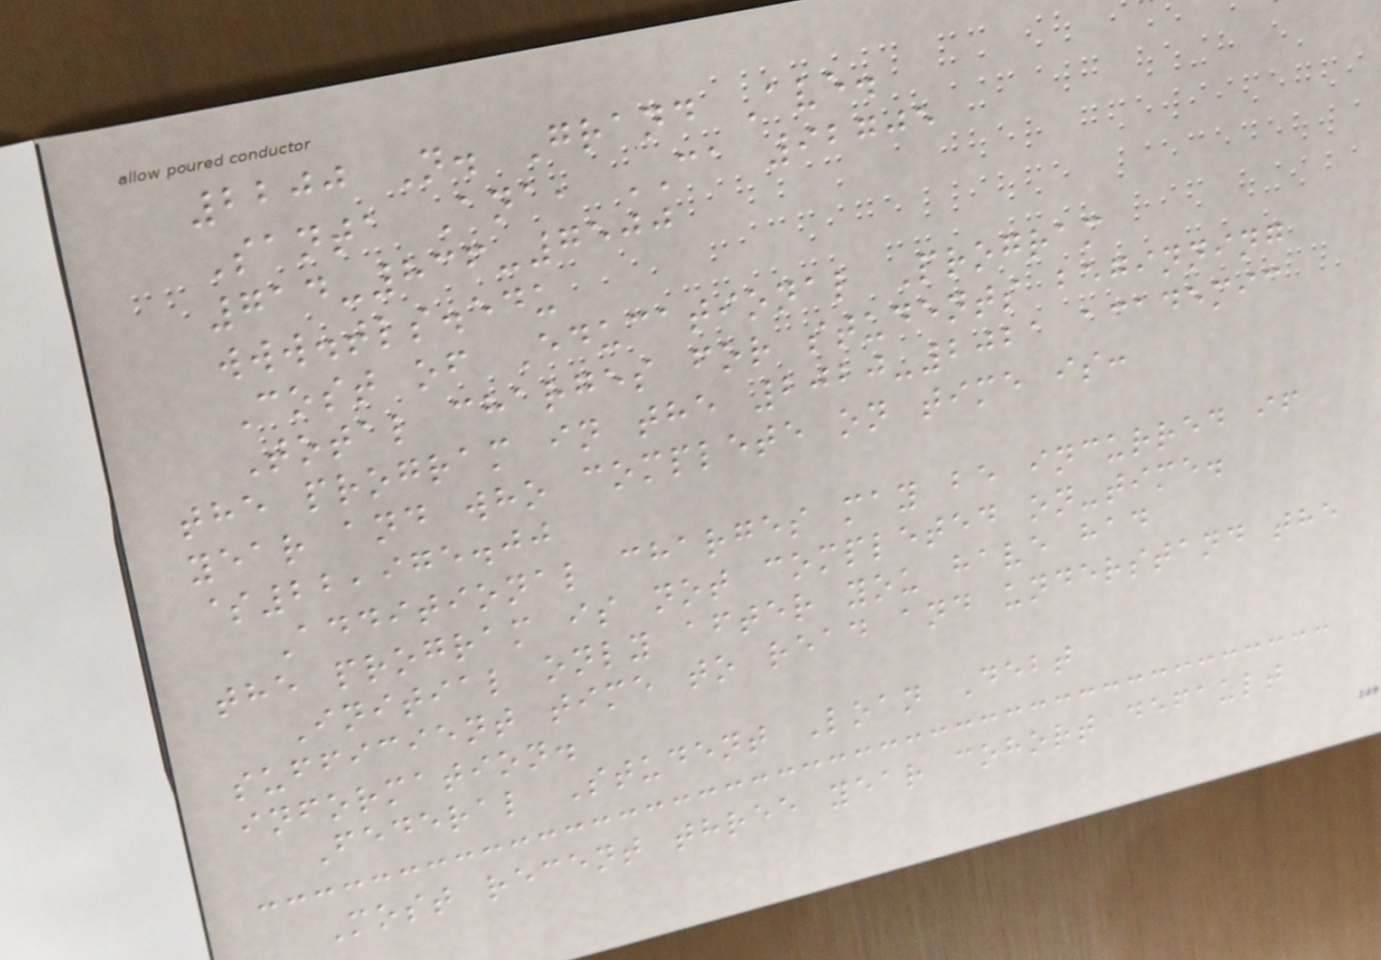2200 N. Grand Ave.
Santa Ana, CA 92705
714-836-7500
www.tls.edu
Cost of Educational Program
Total charges for students beginning
the program in the 2020-2021 academic
year and who complete on time is:
$22,975.00
Additional charges may be incurred if
the program is not completed on-time.
Initial only after you have had
sufficient time to read and understand the
information.
Federal Student Loan Debt
Most recent three year cohort default
